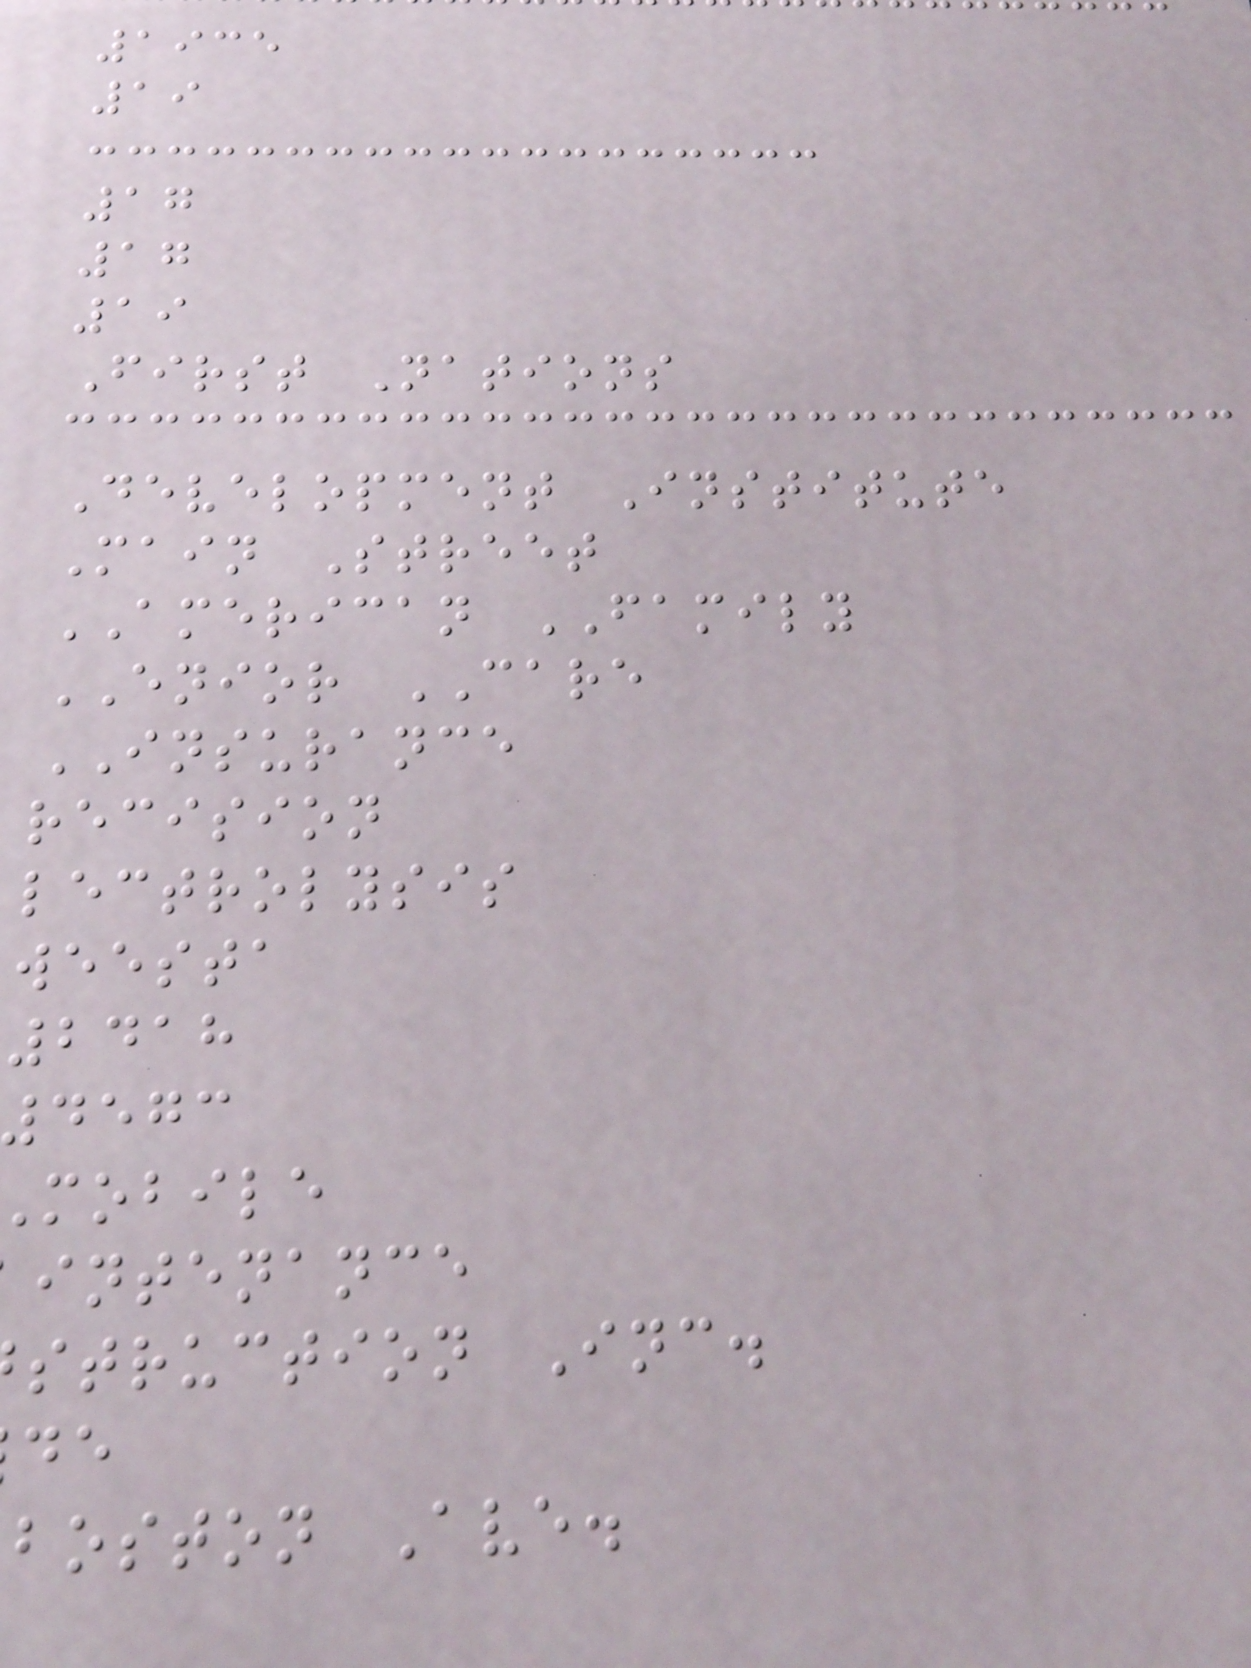1935
19
17
17
19
First Nations
Development Institute
Main Street
AMERICAN FAMILY
ENIOR CARE
INSURANCE
recision
lectrolysis
weesta
2418
degc
mobile
intenance
struction Inc.
boston Ave.
